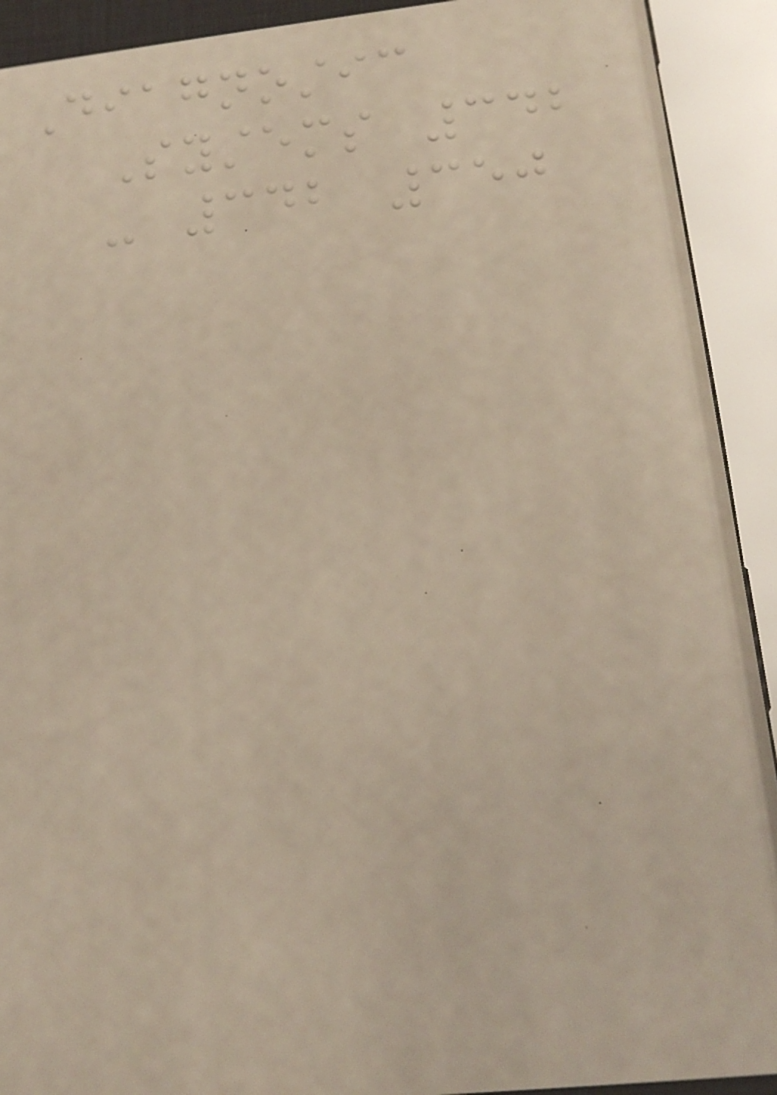Diagnostic
Systems 342
- 342 350
